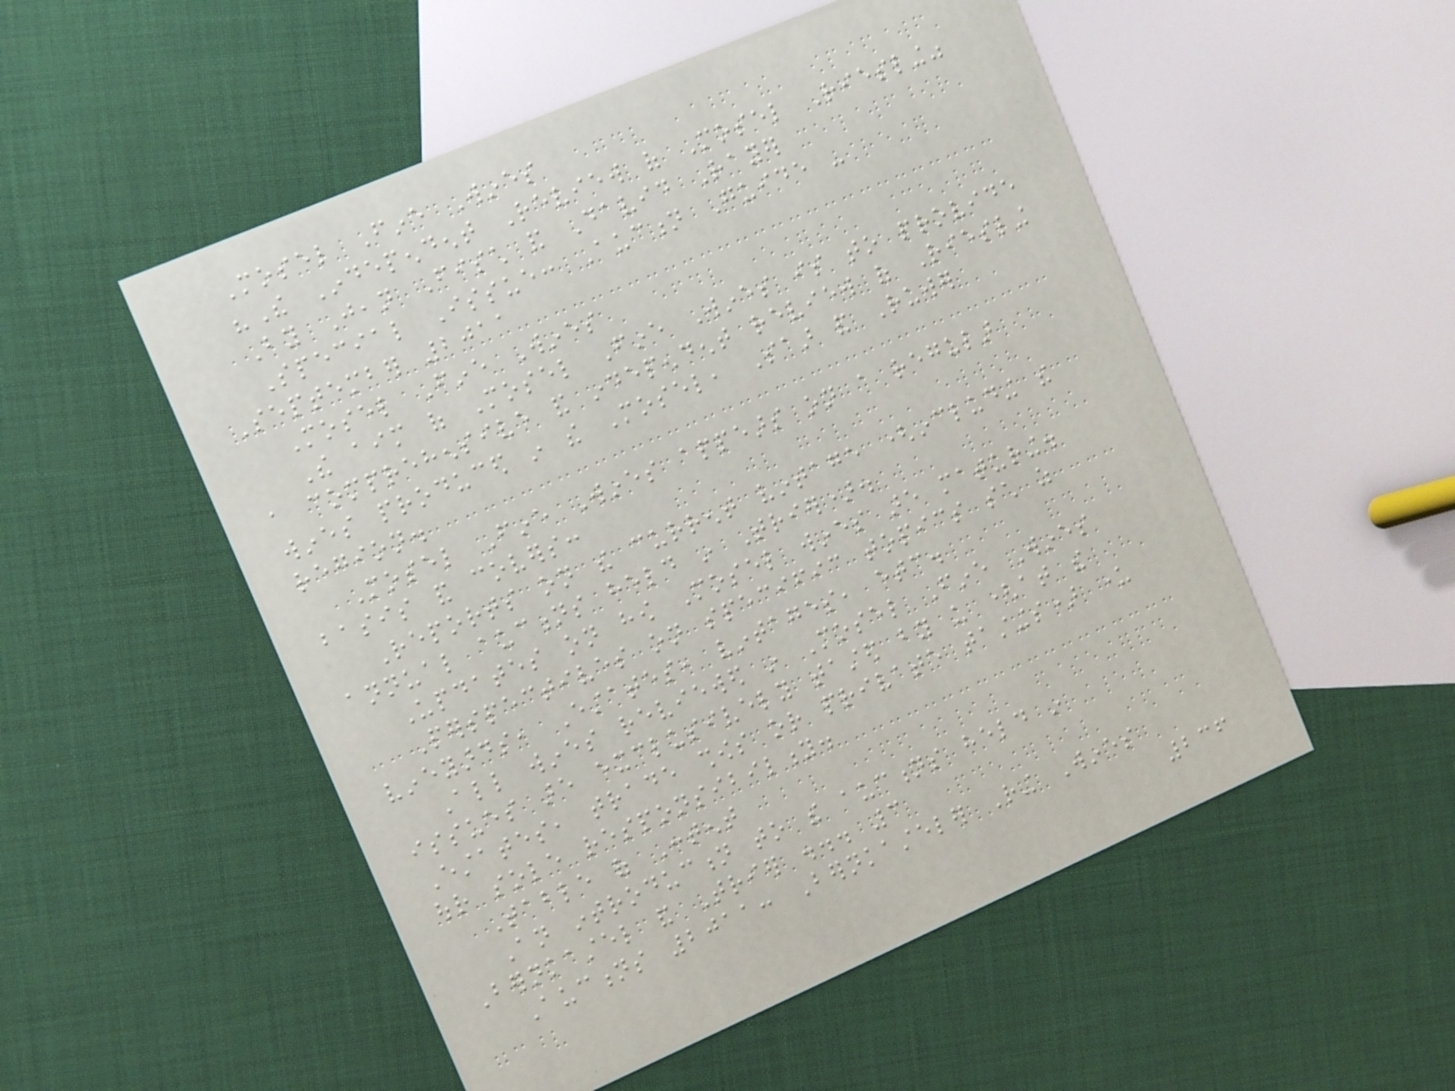Mosel Fine Wines
"The Independent Review of Mosel Riesling"
By Jean Fisch and David Rayer
Special Issue: Auction Guide -
September 2011
Mosel Fine Wines
The aim of Mosel Fine Wines is to provide
a comprehensive and independent review of Riesling
wines produced in the Mosel, Saar and Ruwer
region.
Mosel Fine Wines appears on a regular
basis and covers:
Reports on the current vintage (including the
annual auctions held in Trier).
Updates on how Mosel wines are maturing.
Perspectives on specific topics such as
vineyards, Estates, vintages, etc.
All wines reviewed in Mosel Fine Wines
issues are exclusively tasted by us (at the
Estates, trade shows or private tastings) under
our sole responsibility.
Table of Content
An introduction to the auctions held in
Bernkastel and Trier ... 3
Auctions 2011: Bernkasteler Ring Wines
236
